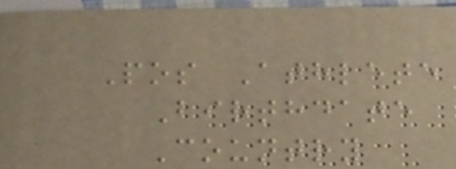Pos Athlete
Birthdate
Country
